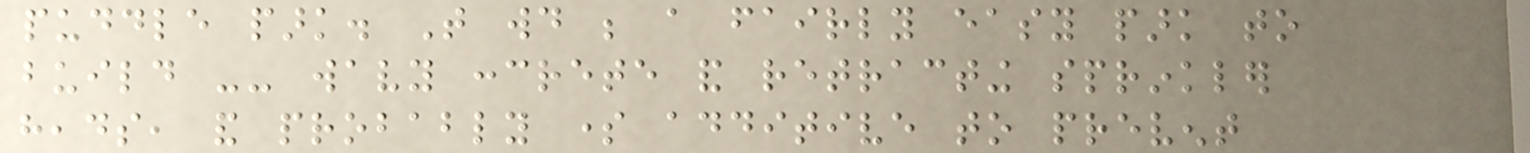puddle park. That would be a fairly easy park to
build -- wavy concrete and retracting sprinkler
heads, and probably some additive to prevent
